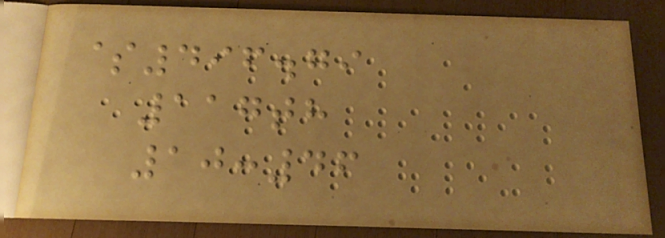$496.79
117th
10:46
